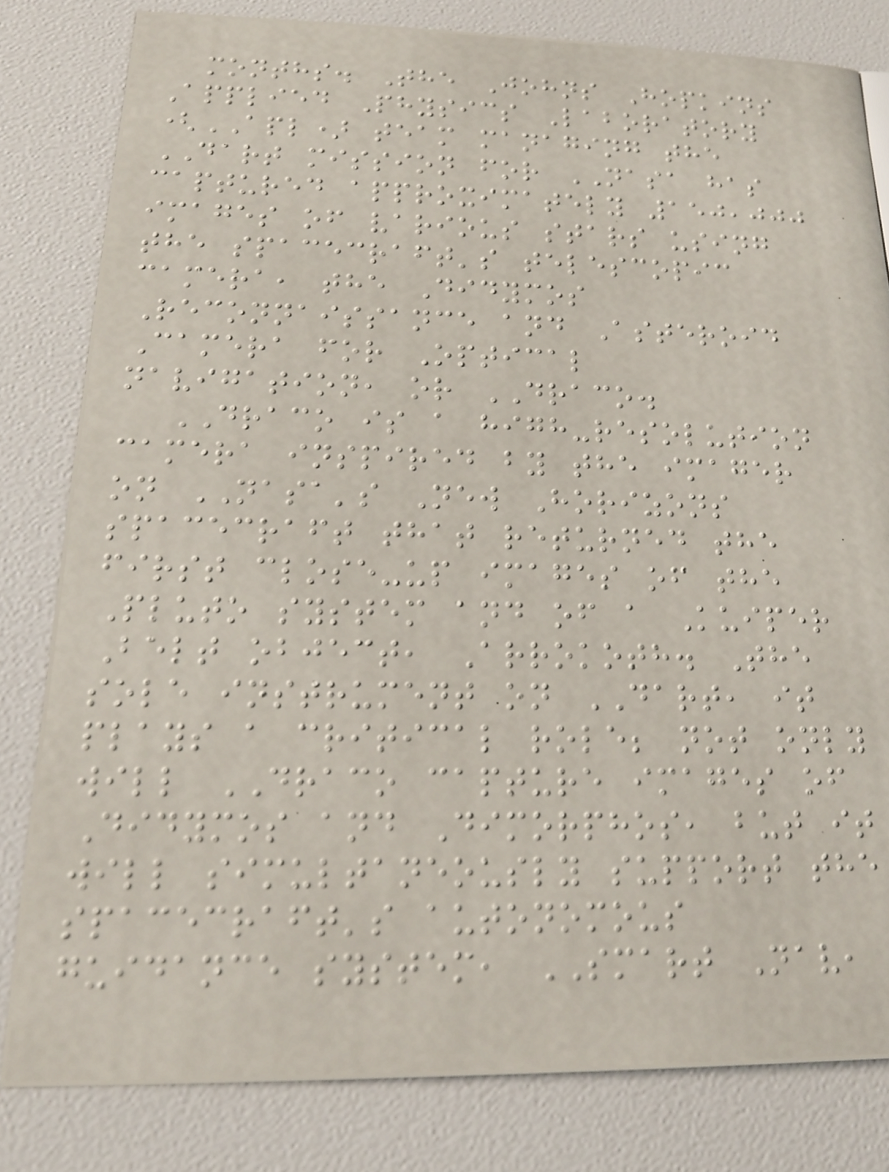months. The Johns Hopkins
Applied Physics Laboratory
(APL) team managing the
DART mission for NASA has
captured approximately 150,000
images of various stars using
the spacecraft's telescopic
camera, the Didymos
Reconnaissance and Asteroid
Camera for Optical
navigation, or DRACO.
DRACO is a high-resolution
camera inspired by the imager
on NASA's New Horizons
spacecraft that returned the
first close-up images of the
Pluto system and of a Kuiper
Belt object, Arrokoth. The
sole instrument on DART, it
plays a critical role; not only
will DRACO capture images of
Didymos and Dimorphos, but it
will simultaneously support the
spacecraft's autonomous
guidance system, SMART Nav,
